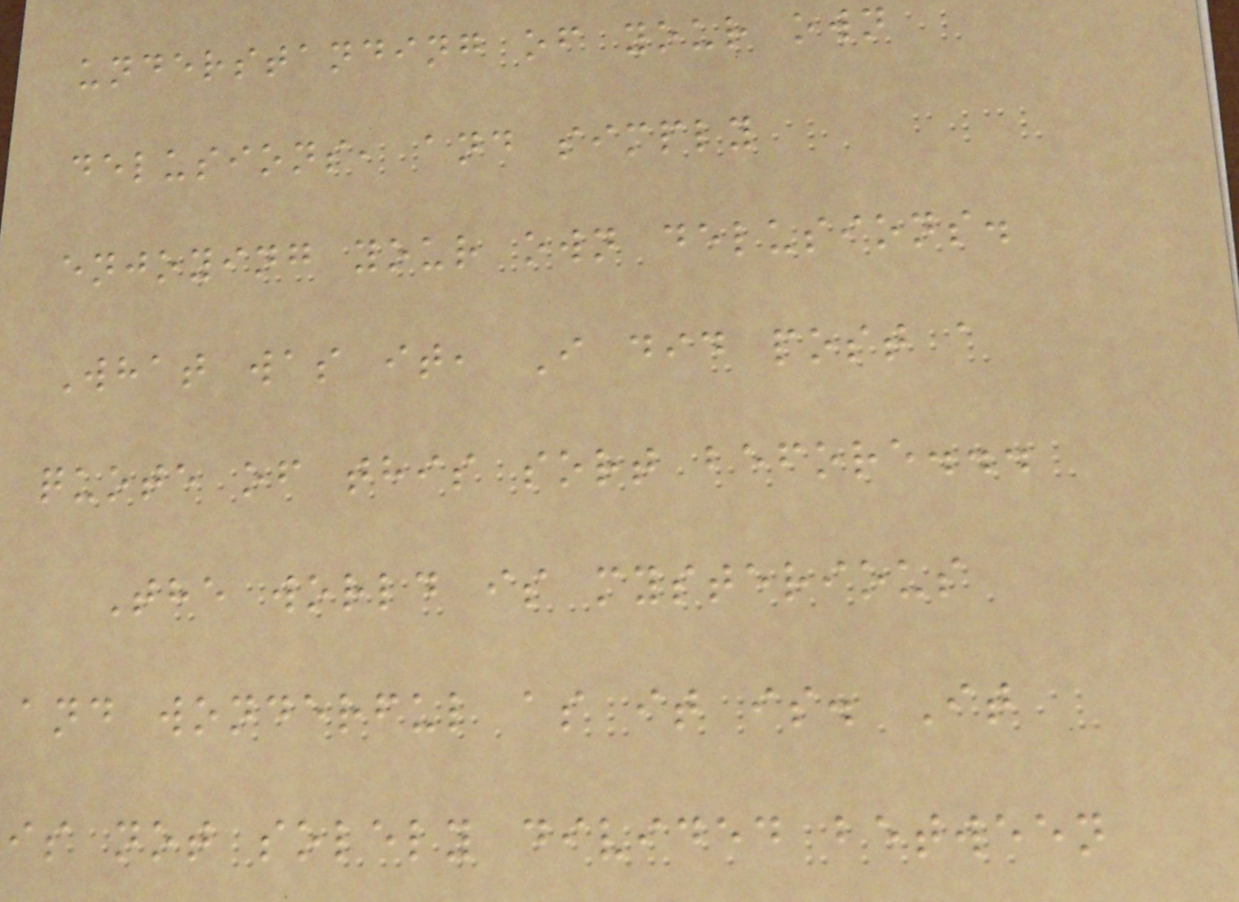understanding of your own
delusions, and simply
enjoying your own delusions.
What was it, I did post a
quote of this sort before...
The world is mysterious
and wonderful as it is. It
is not solely divided between
